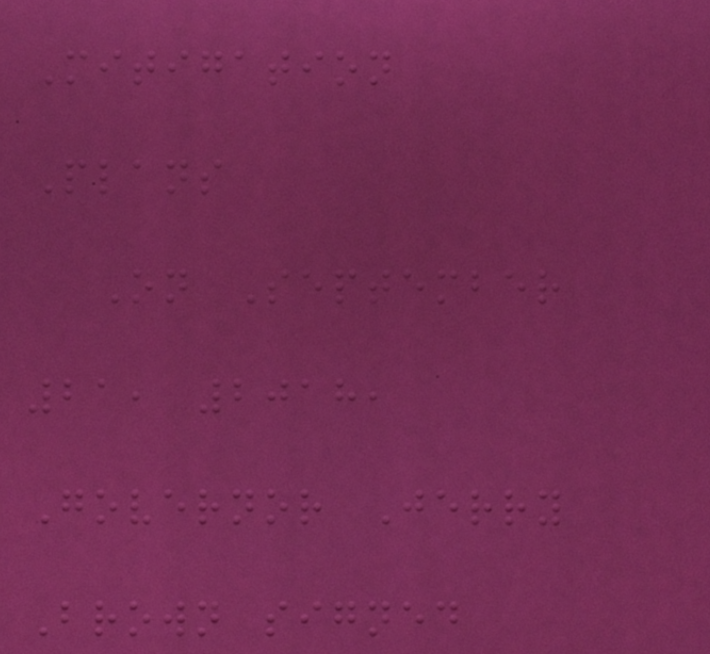Mitigation
Plans
On September
21, 2018,
Governor Jerry
Brown signed
